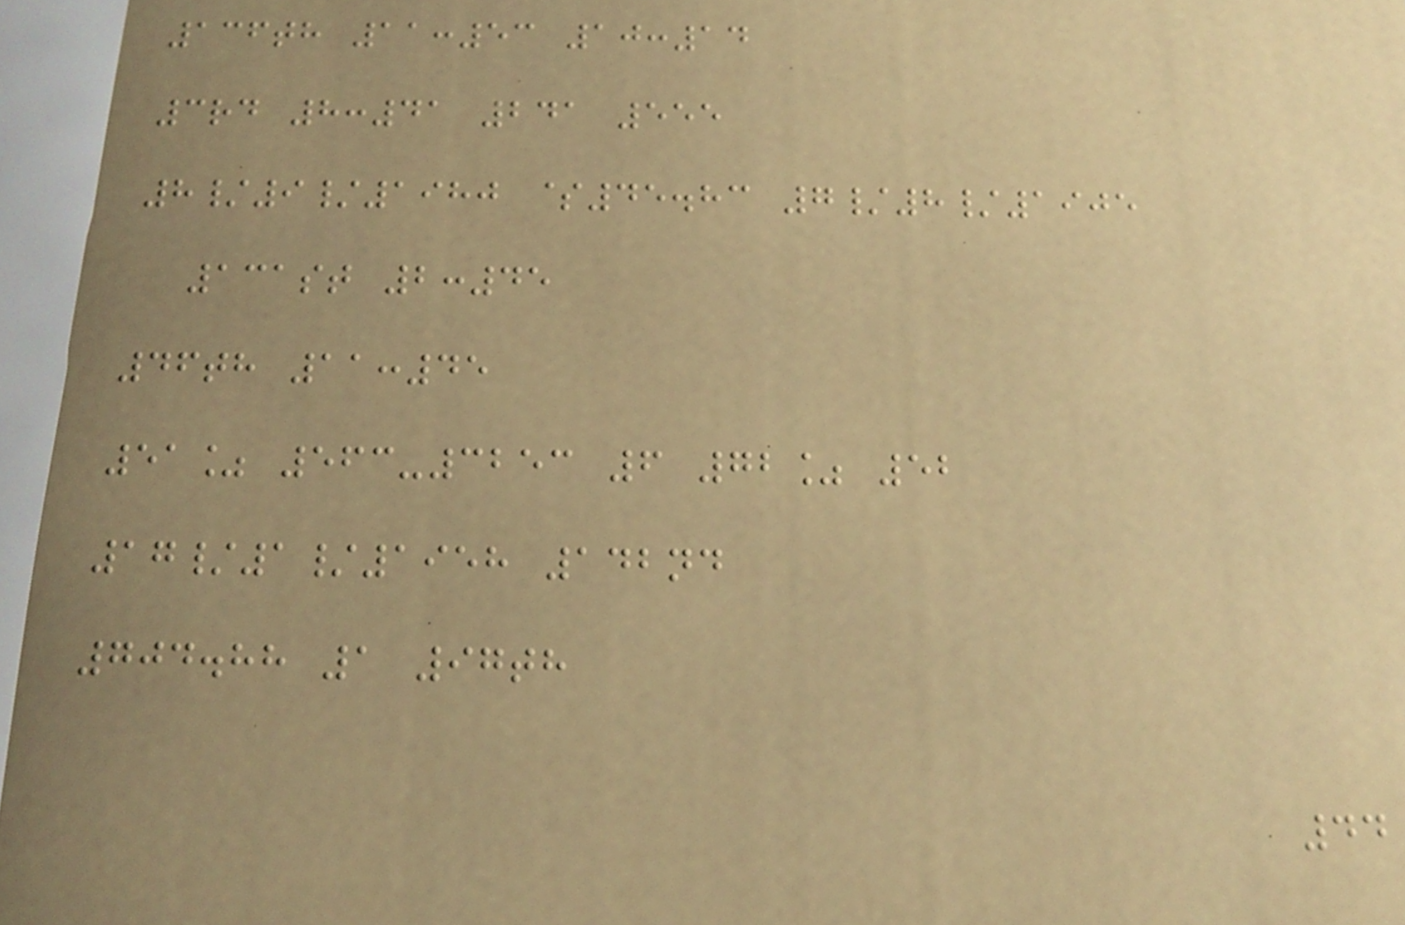136th 11:53 10:14
3rd 8:41 241 555
8/9/1980 $45.83 7/8/1905
131st 2:45
46th 11:45
51% 563-3253 6 72% 52
17/1/1958 142nd
704.88 1 97th
44
